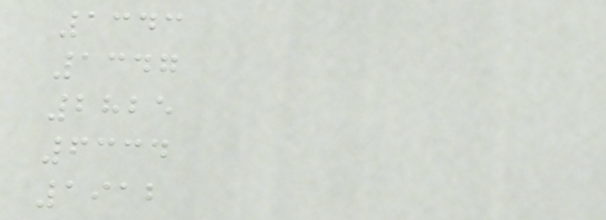1343
1347
2825
6334
1912
